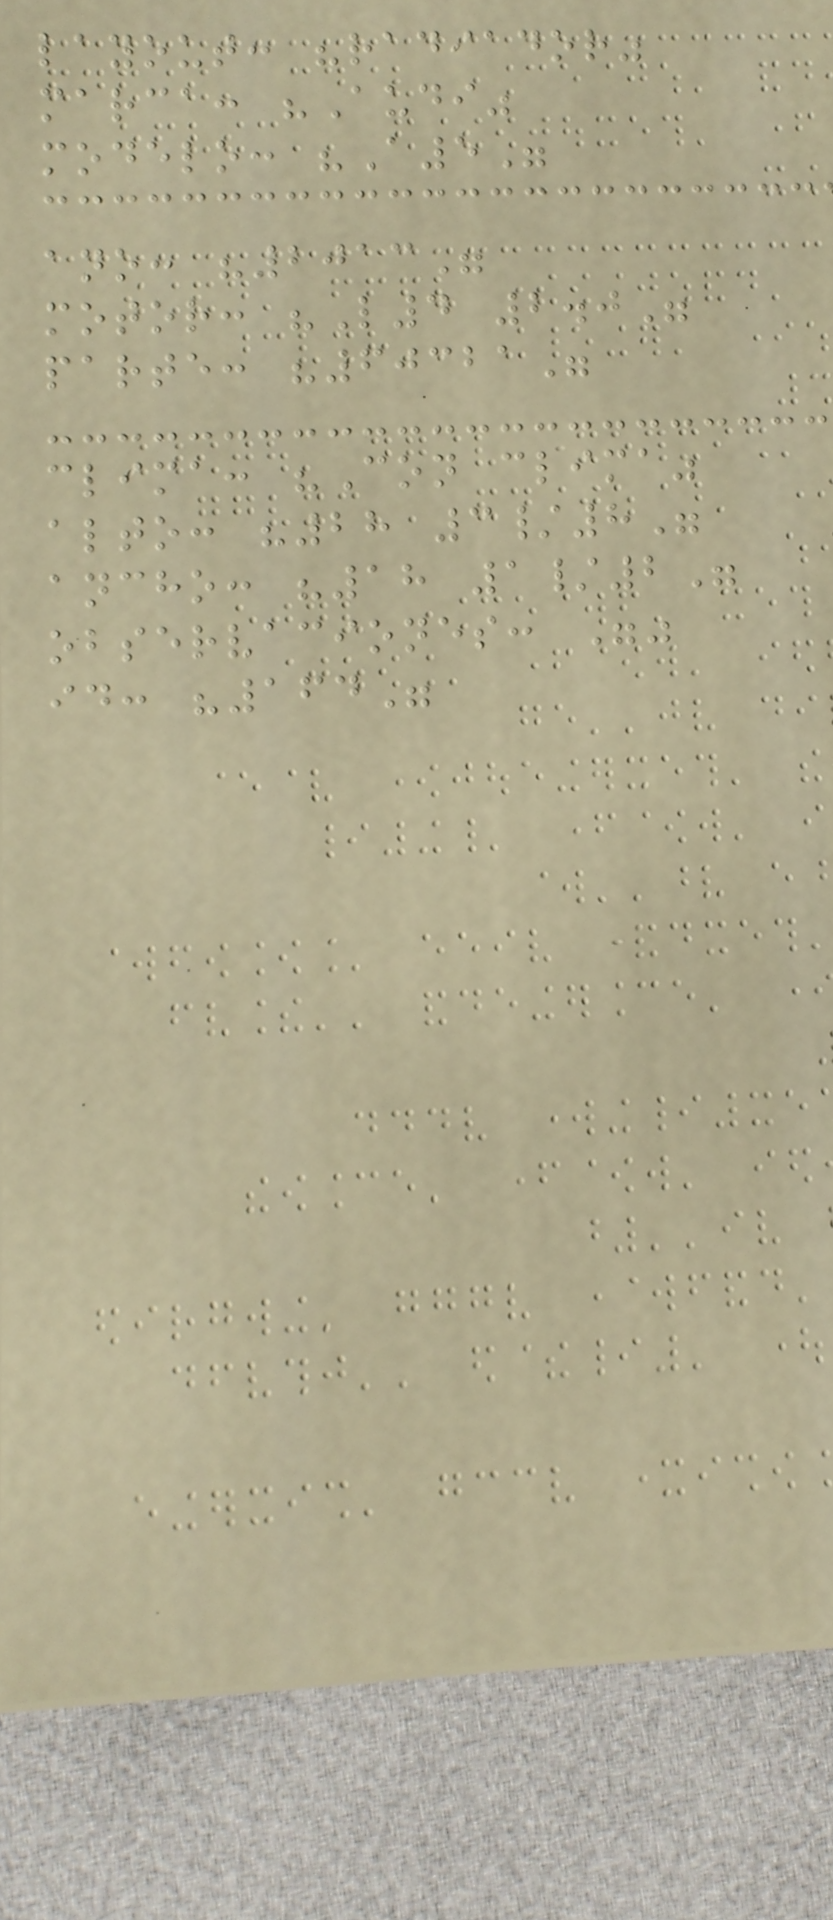layout: "radiador"
marca: "Audi"
modelo: "A5"
ano: "2013"
motor: "L4 2.0"
parte: "60321"
clima: "Con clima"
alto: "28 3/8"
ancho: "18 1/2"
observaciones: ""
id: "164"
